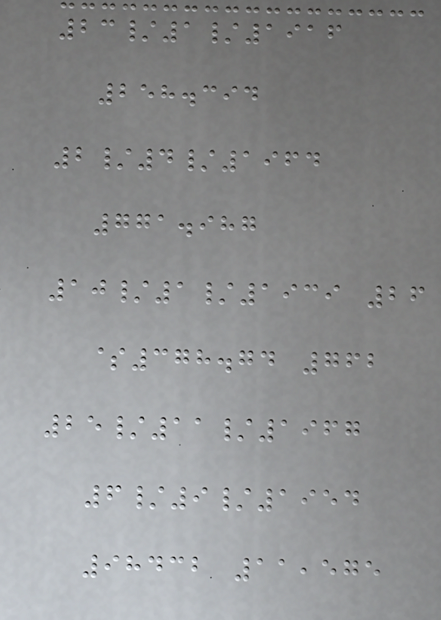23/1/1916
258.394
2/4/1964
771.987
10/1/1939 26
$378.74 762
25/11/1967
6/9/1954
98432 11,575
